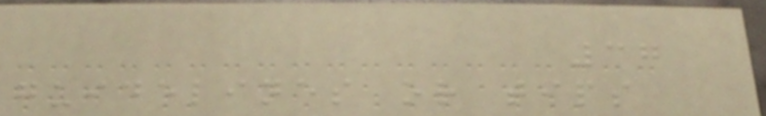37
guidelines or tips
